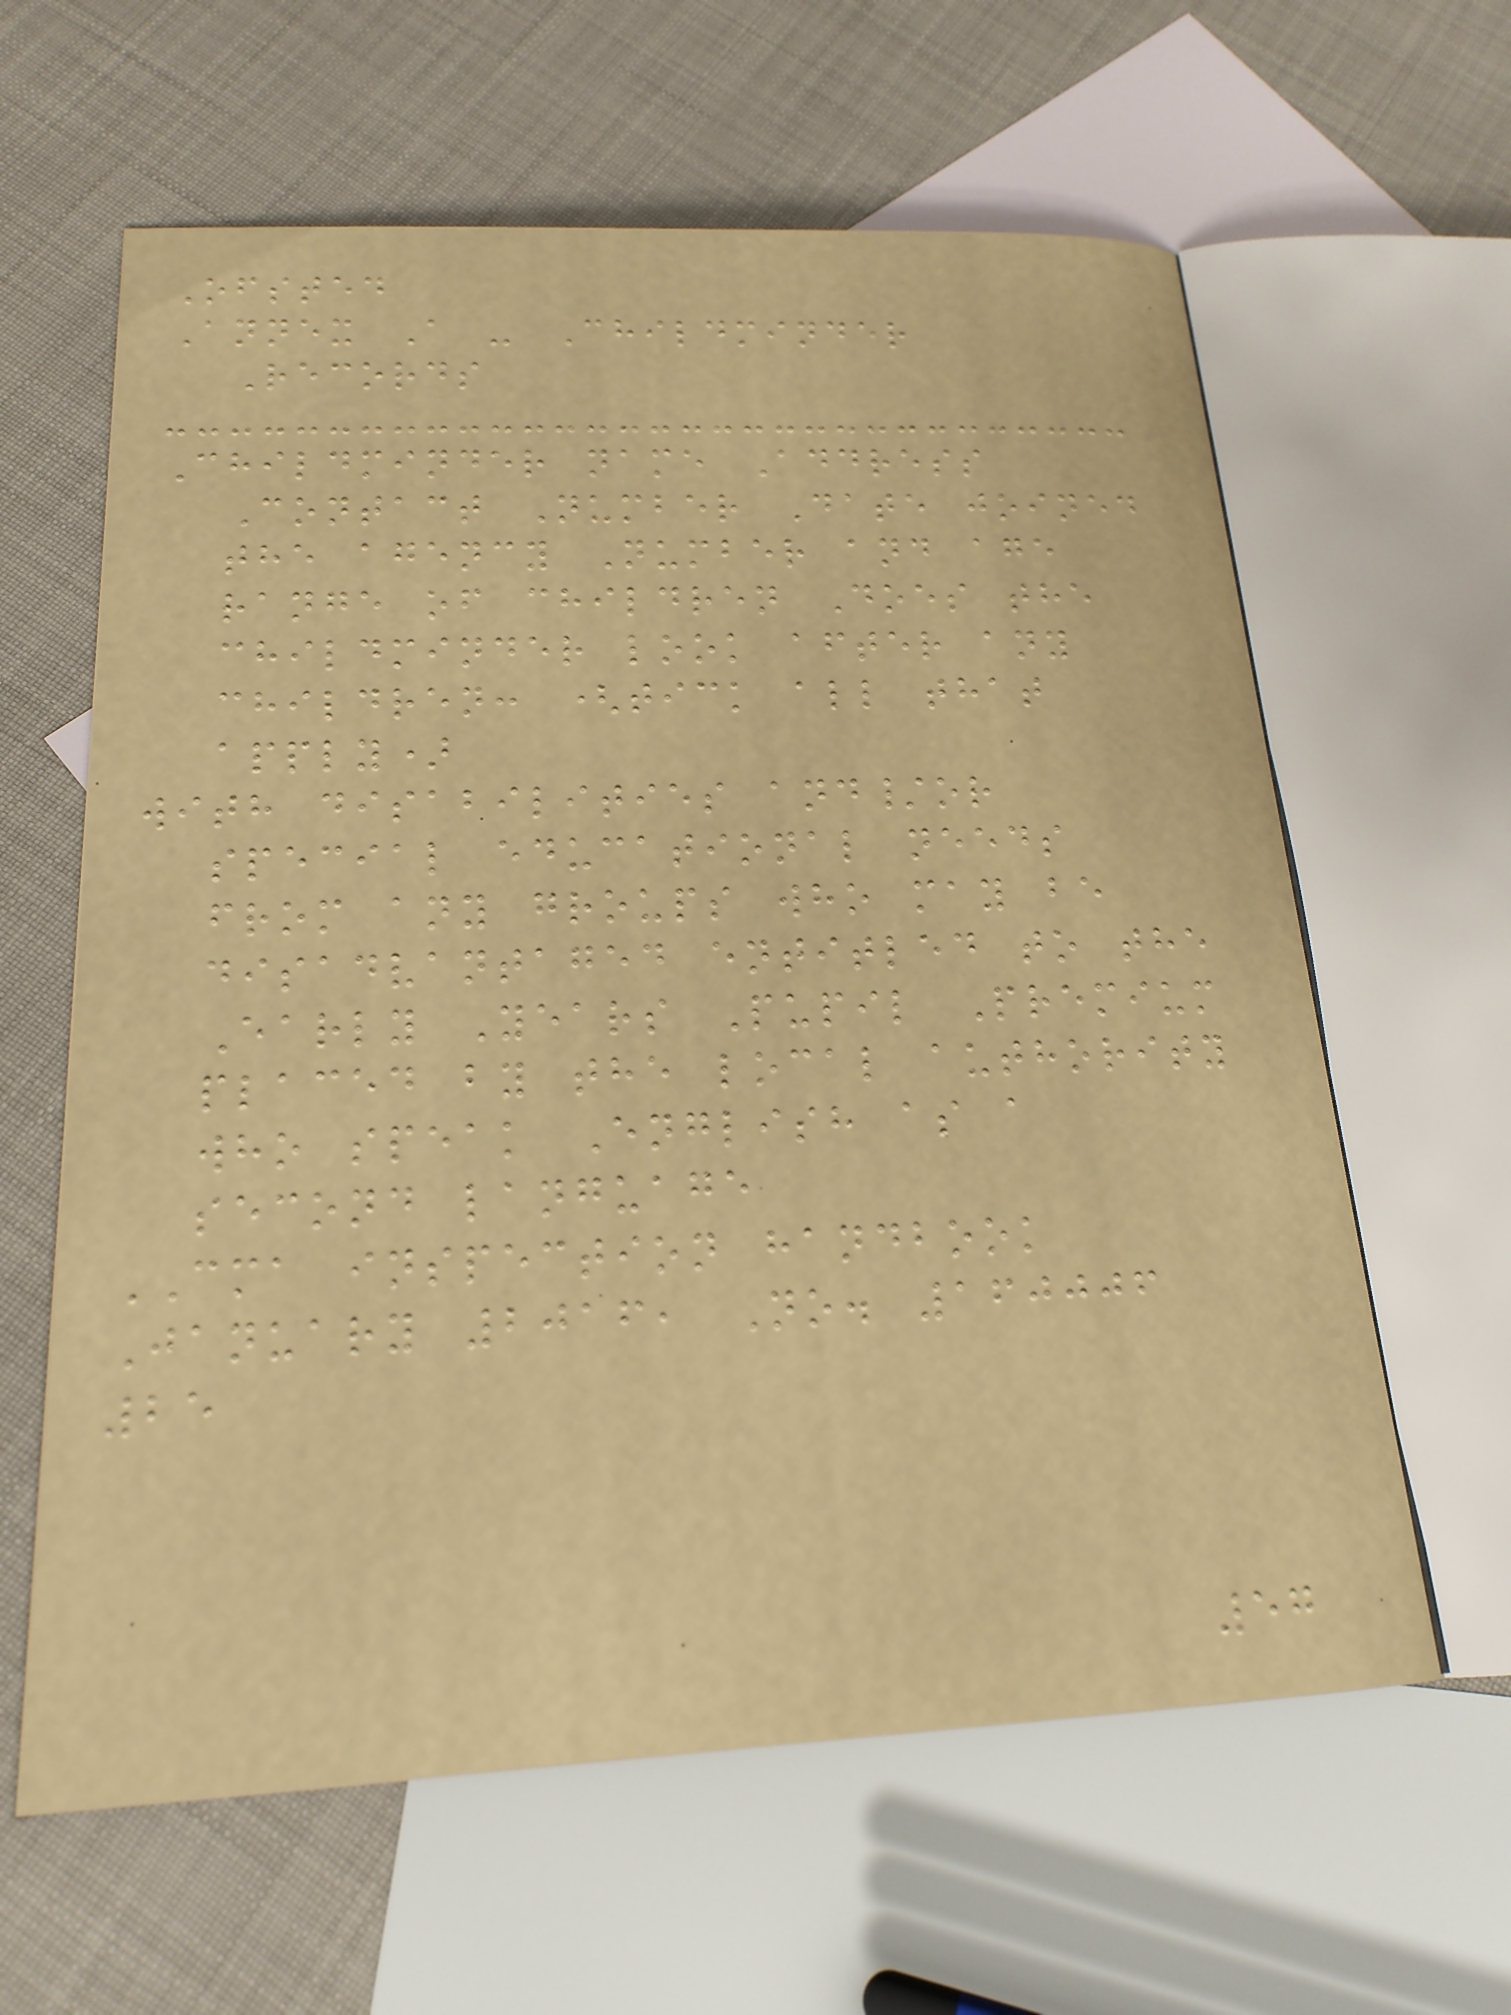Ofsted
Annex A - Childminder
Records
Childminder name Address
Contact Number Date joined
the agency Number and age
range of children Does the
childminder look after any
children: (tick all that
apply)
with disabilities and/or
special educational needs
from any groups who may be
disadvantaged entitled to the
Early Years Pupil Premium
placed by the local authority
who speak English as a
second language
CMA inspection handbook
January 2016, No. 160006
25
57
